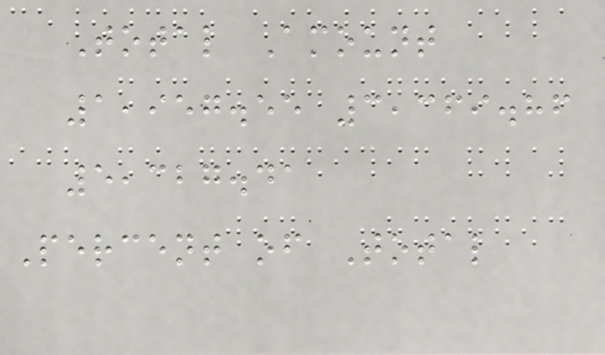Total Amount
1,957.55 3,369.86
5,327.41
Percent of Total
